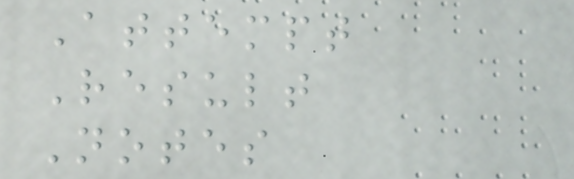Attempt
Result
Notes
